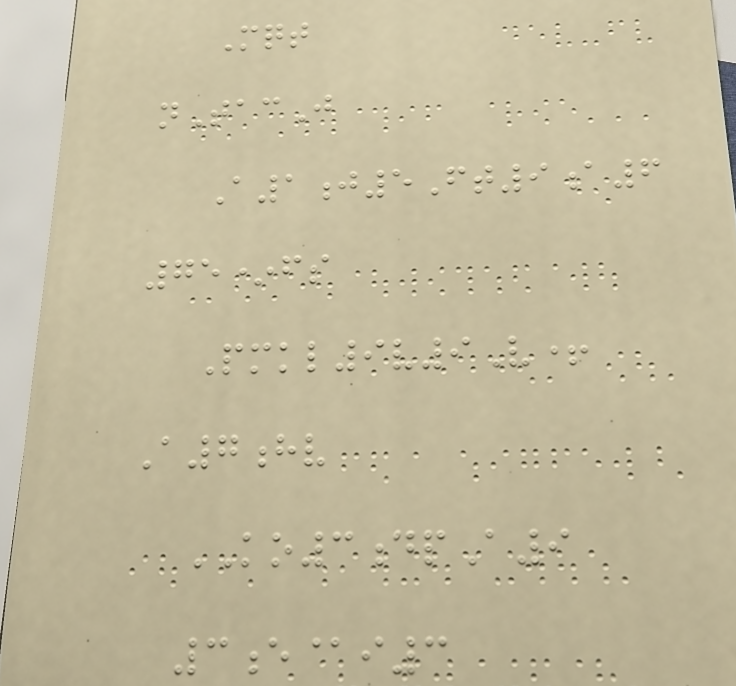Mqt
nTacJ
A1j5Ft9a6
75*fs
Pmkl9v9V+
A7hv
KO3dpA9
3e@i3
